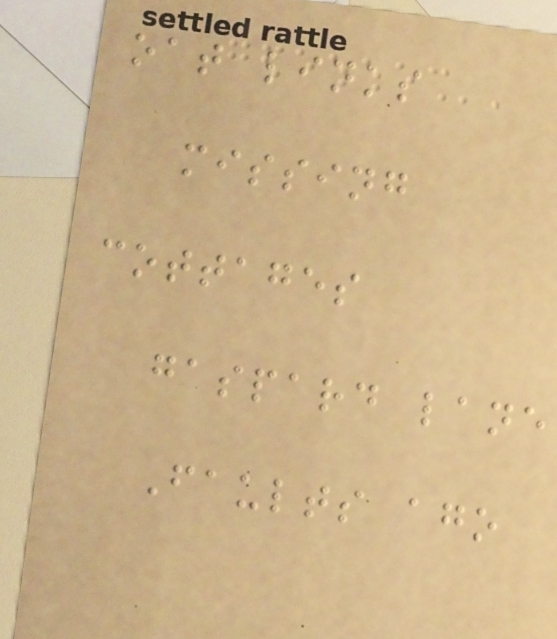oat links
missing
cottages
gaspard lane
Faults ago
